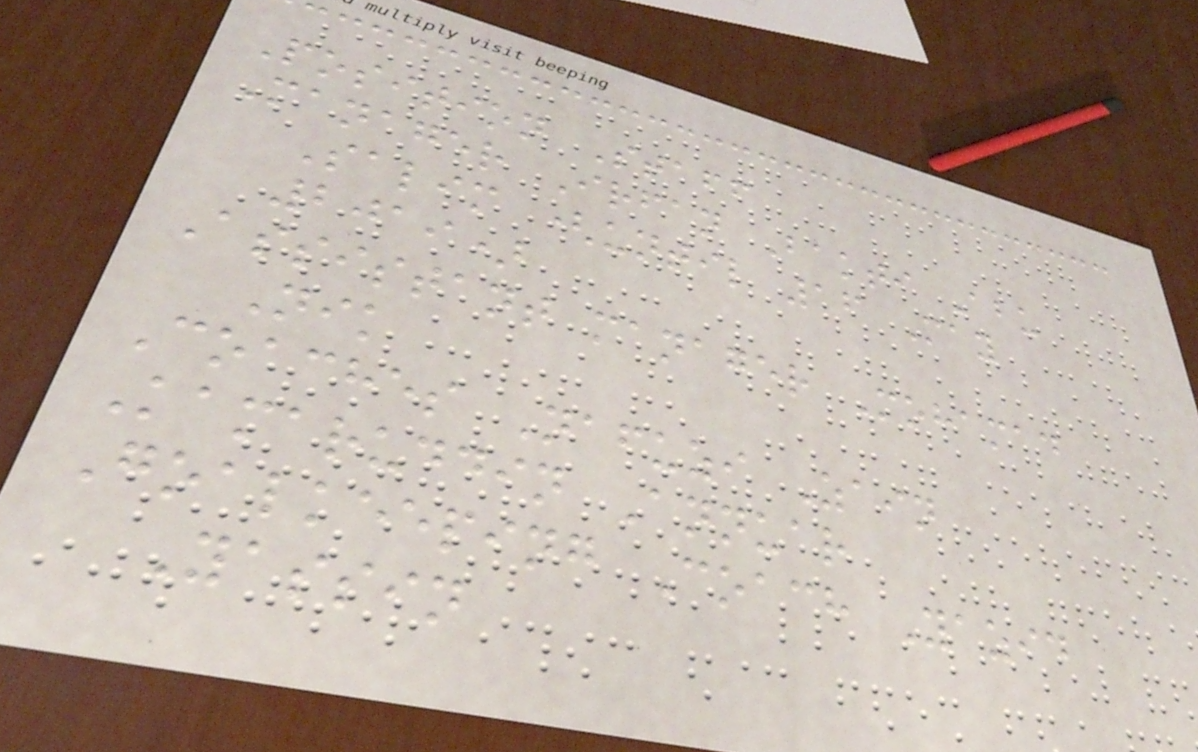Position Staff
Manager Irfan Bakti Abu
Salim (until 16 May
2019)
Assistant manager Mohamad
Nik
Coaches Nafuzi Zain
Kamaruddin Annuar
Goalkeeping Coach Yazid
Yassin
